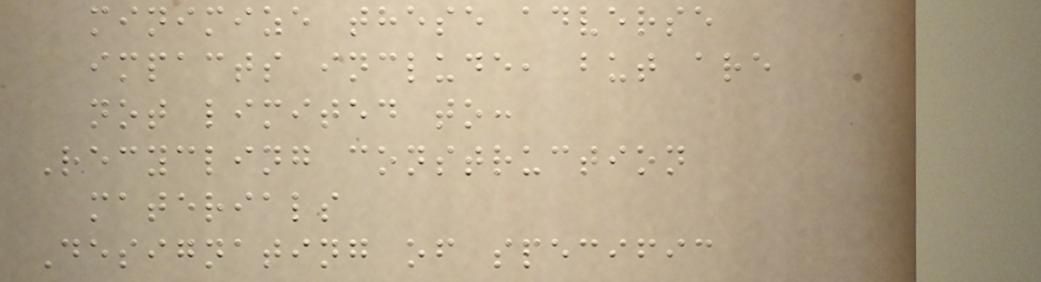minimize these adverse
impacts include, but are
not limited to:
Recycling construction
materials
Designating of specific
